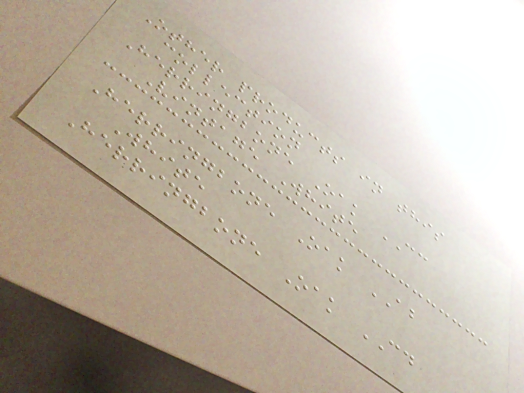Other products in this
collection
Herringbone Oak CC
Vintage White
Herringbone Oak AB
White
Herringbone Oak CD
